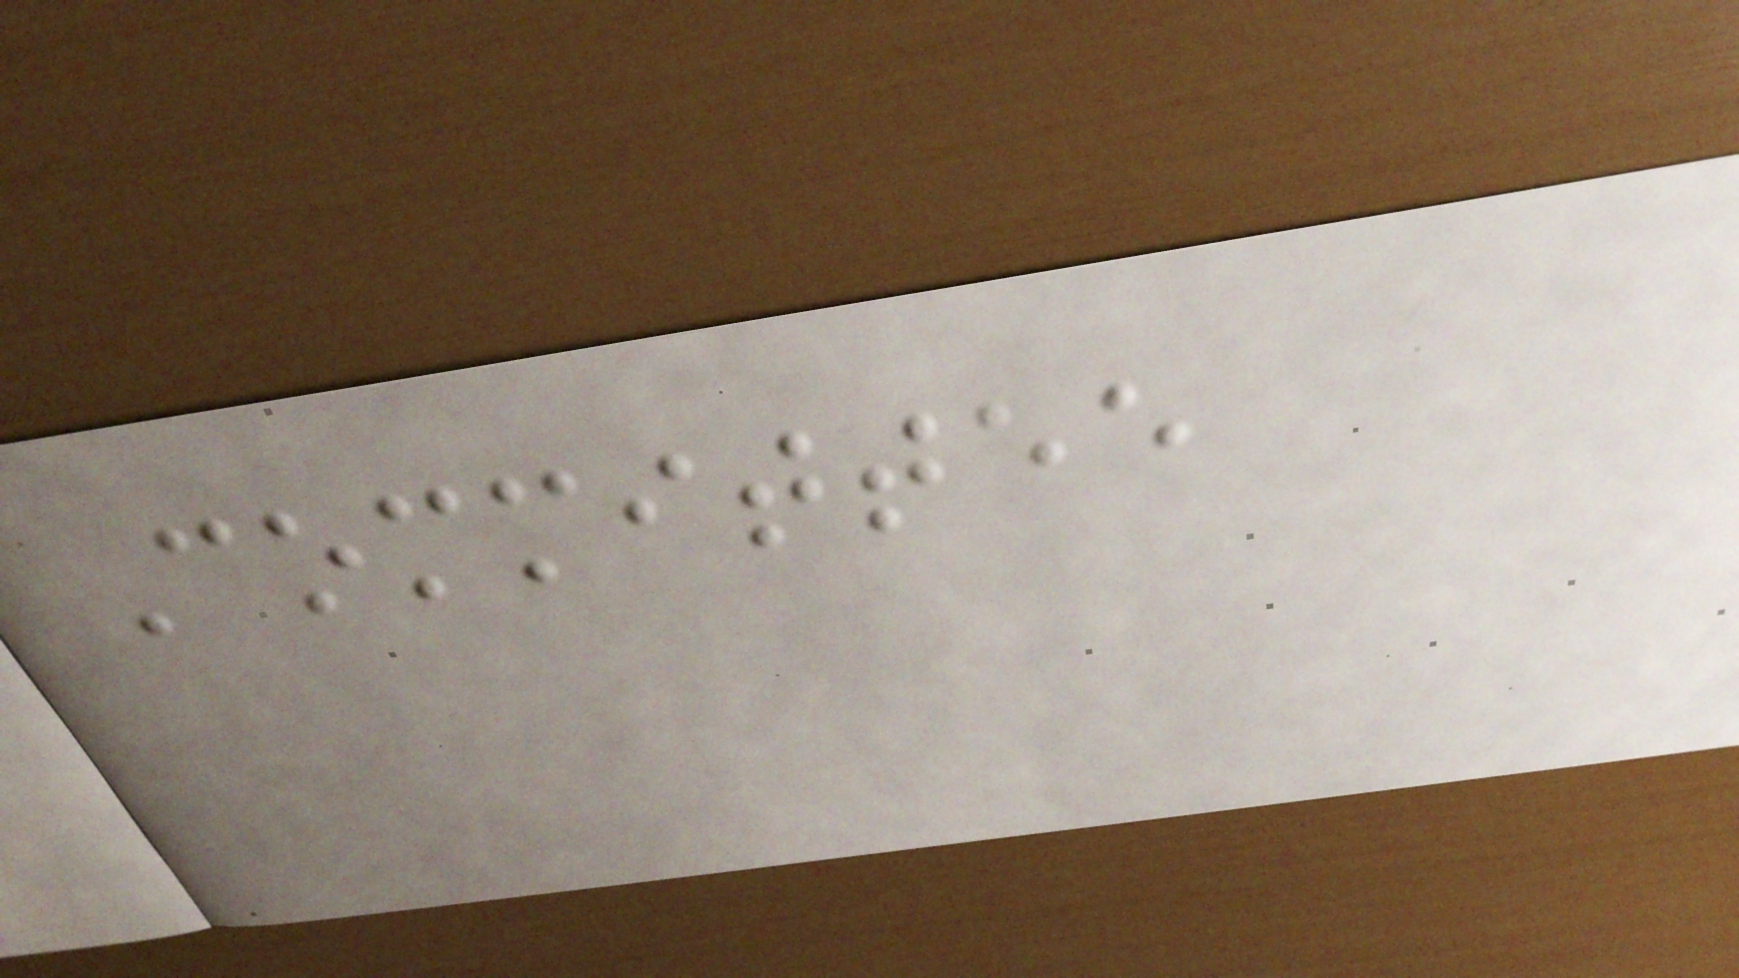Committee
